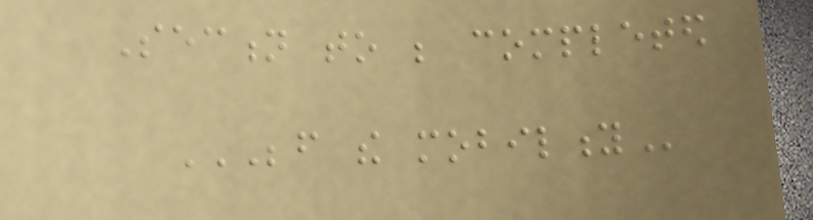Section to be completed
BEFORE THE MOBILITY
